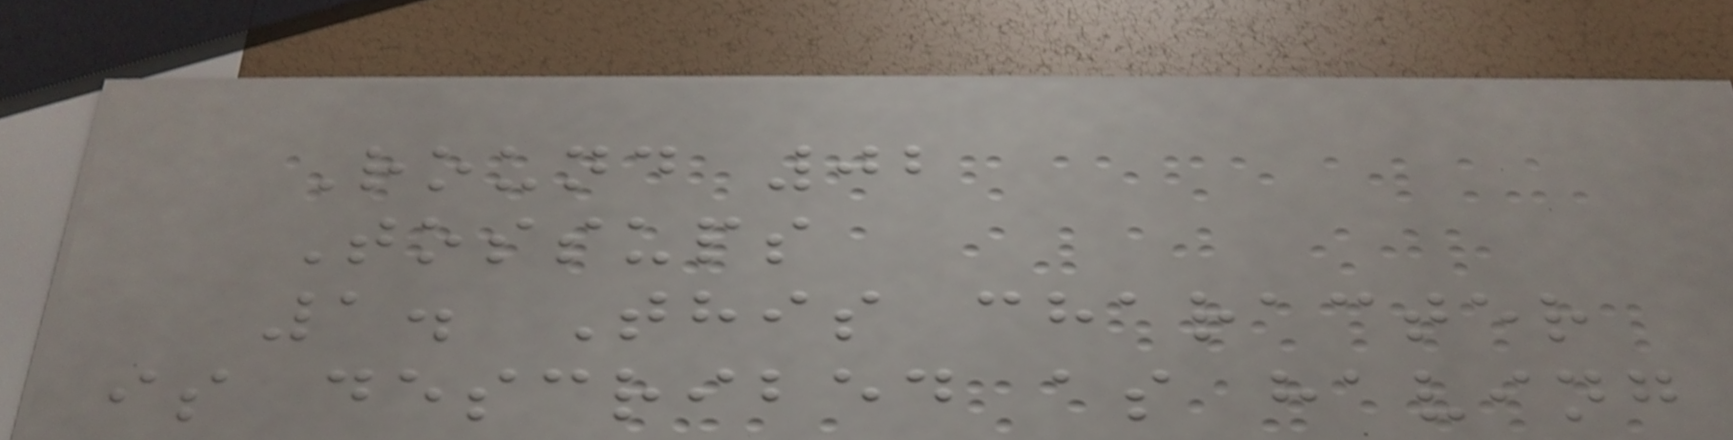Round 02
Tossups
1. This character
is described as having
